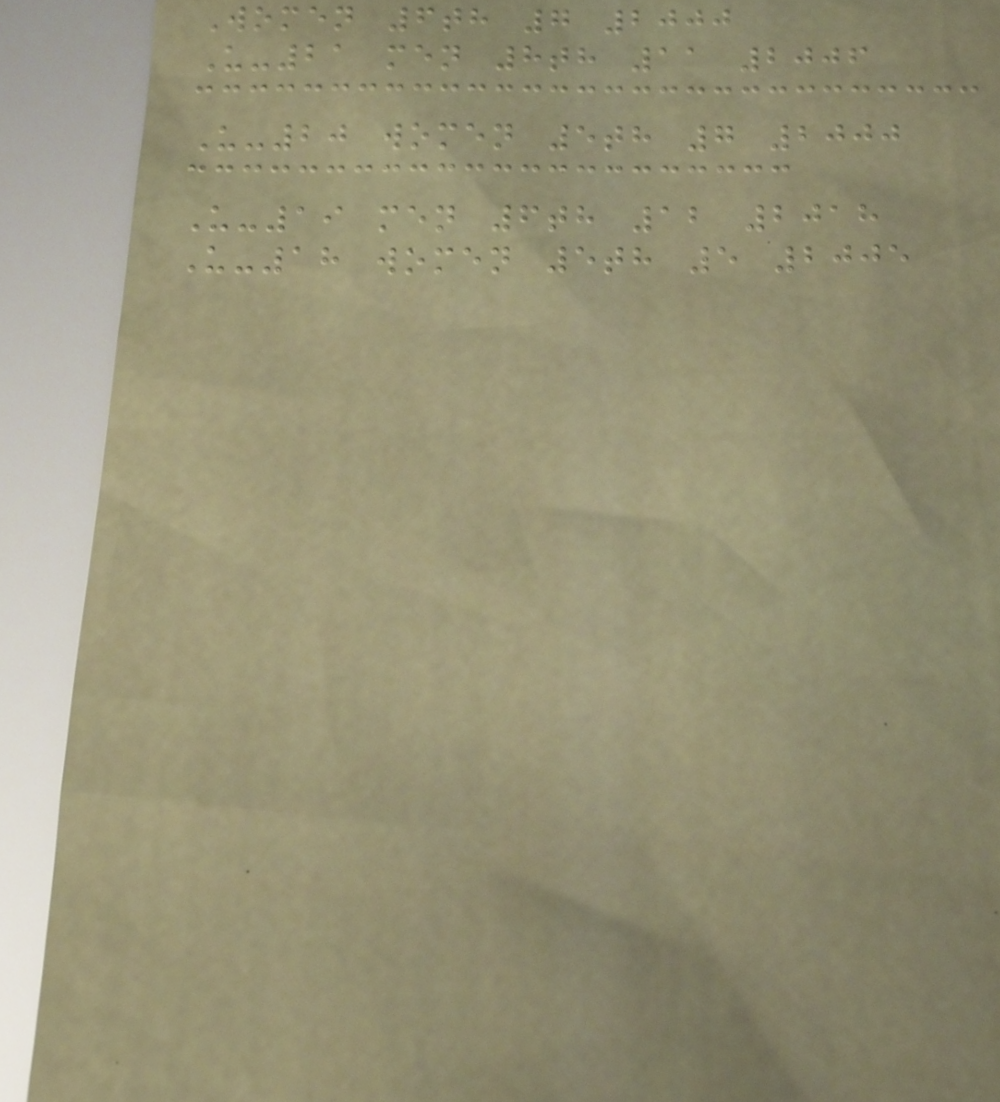Women 6th 7 2000
U-21 men 8th 11 2006
U-20 women 5th 7 2000
U-19 men 6th 12 2018
U-18 women 5th 5 2005
